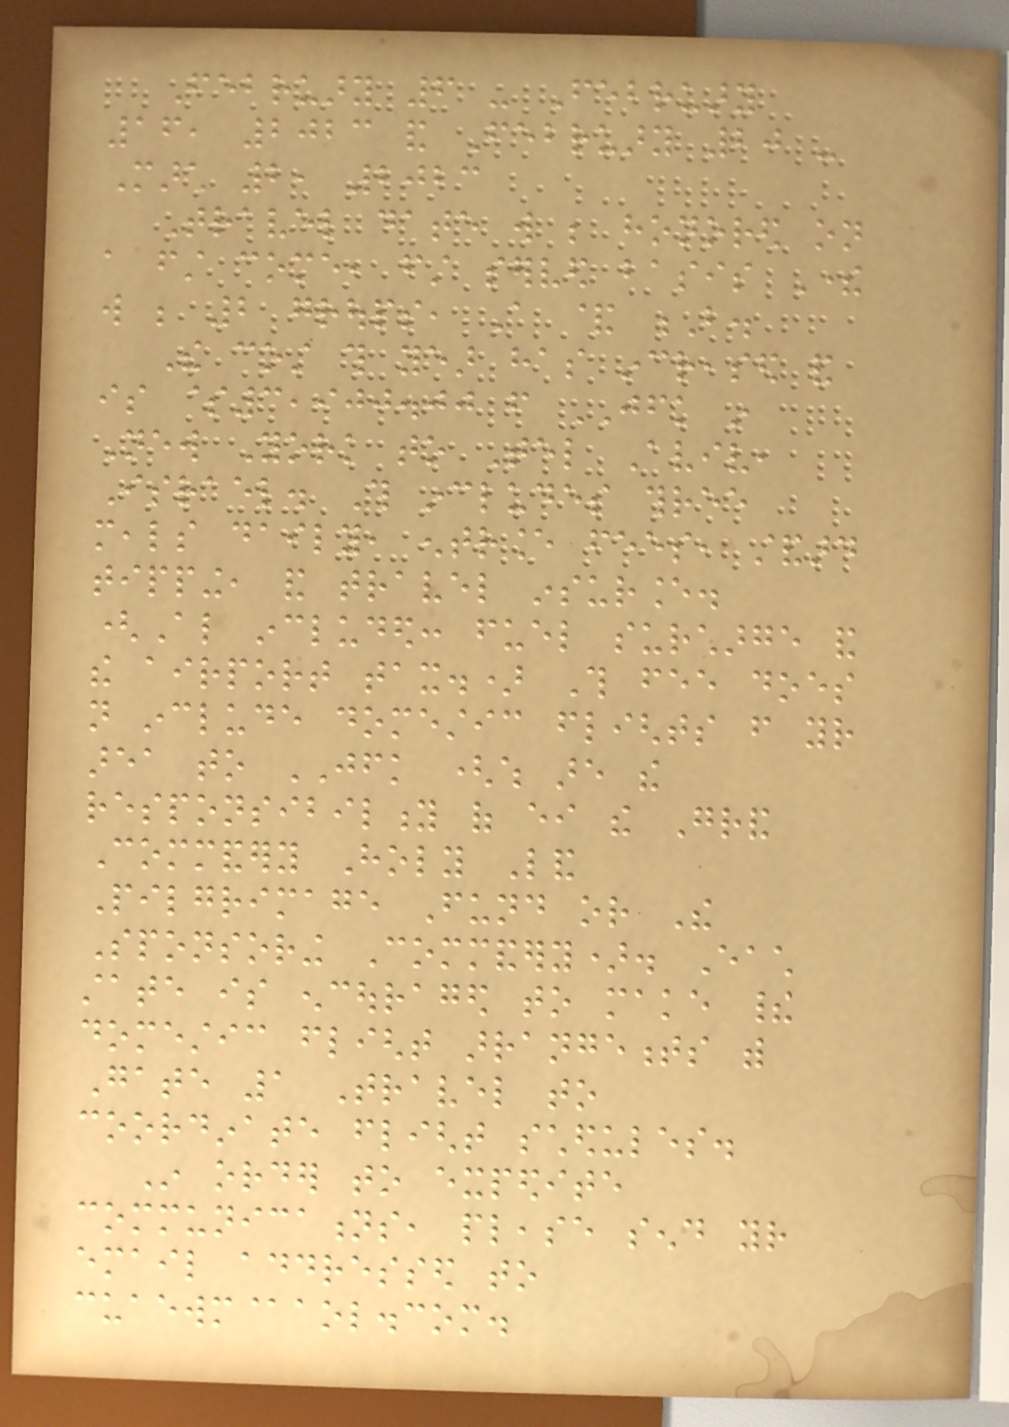February 6 - February
16, 2023 and February 20 -
March 2, 2023
Travel date will be honored on
a first come, first served basis There
will be 2 groups, A & B.
The cost this year has increased and
is $3,900.00 from JFK in
New York to Tel Aviv,
Israel. This includes three
meals daily, entrance fees, standard
tipping, and travel insurance.
(Also included: fuel surcharge and
the airport tax.) This fee does
not include domestic flights from your
area to JFK (which are the
responsibility of either the Grand
Commandery Holy Land
Pilgrimage Fund or The
Sponsoring Commandery). Each
state is encouraged to make their
domestic flight arrangements with
Gate 1 Travel to
coordinate flight schedules.
In order to expedite
communications, please send your
email addressed to
cuaewm@aol.com.
